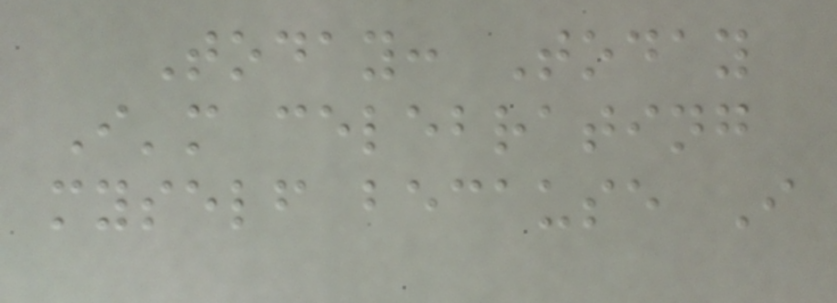Today: Today
I'm celebrating
myself because I
